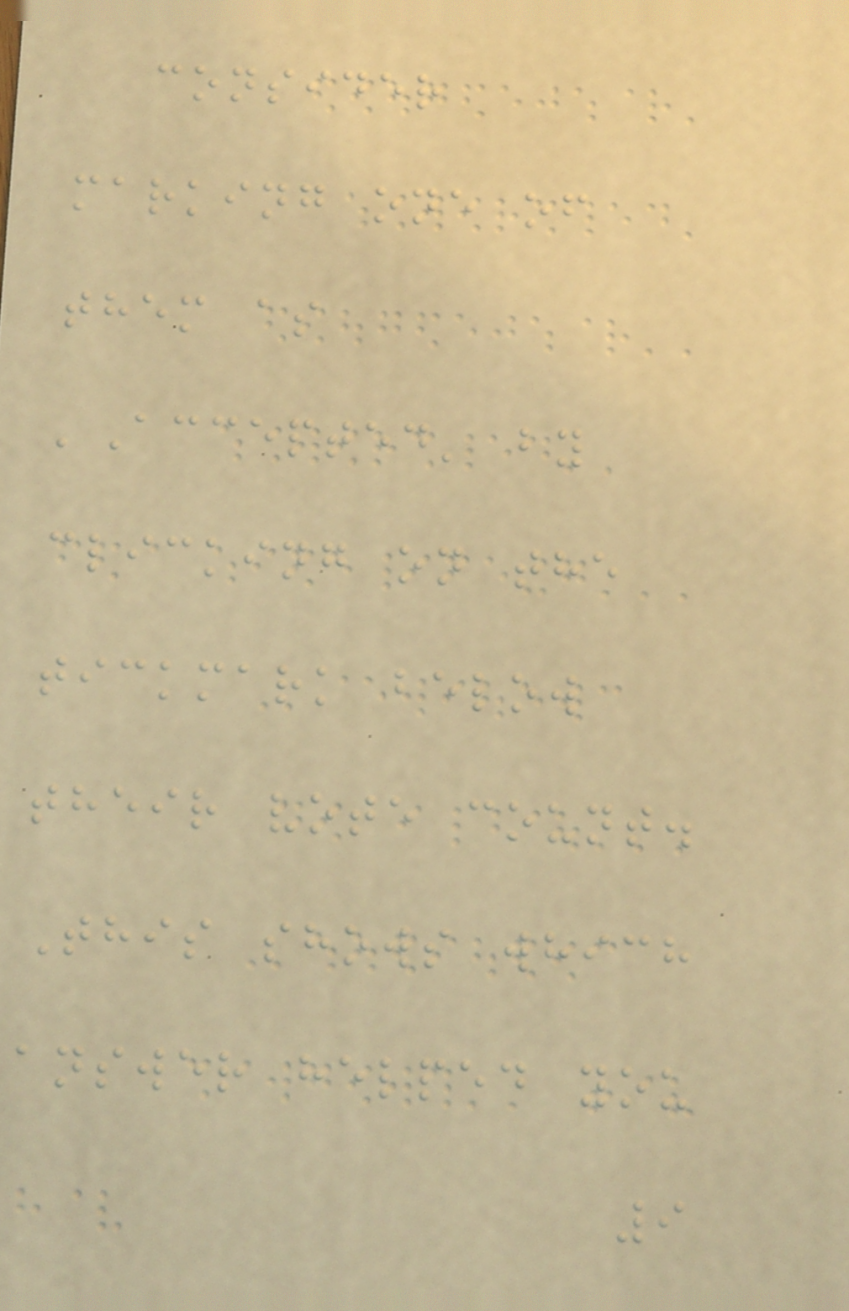consider
marking one of
them as
'Accepted' by
clicking on the
tickmark below
their vote count.
This shows which
answer helped you
9
